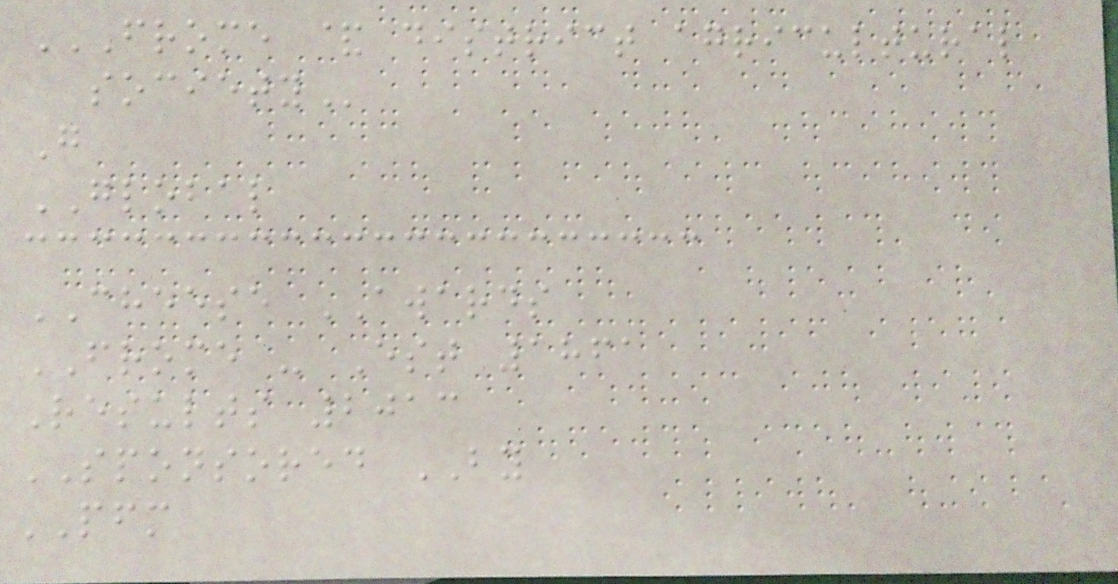FROME & DISTRICT AGRICULTURAL
SOCIETY
G
GLOBAL
CHEESE AWARDS
FROME - Est 1861
Results 2013
SPONSORED BY
PFM
